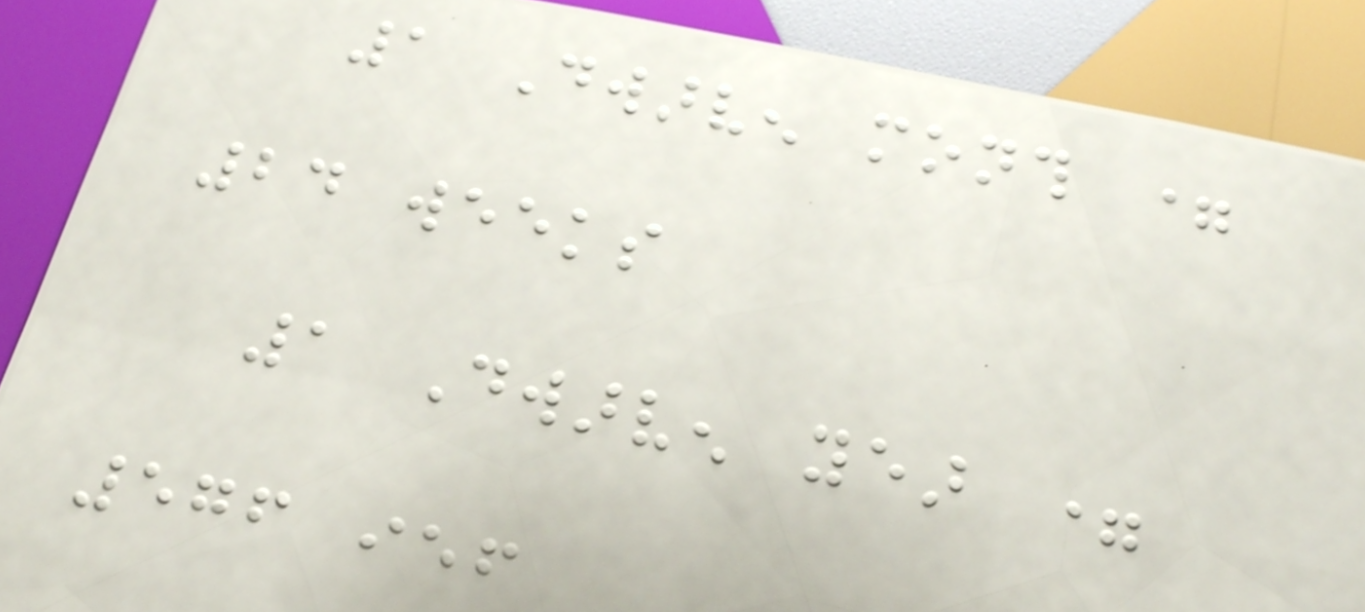1 Dwarven month =
24 weeks
1 Dwarven year =
576 ief
